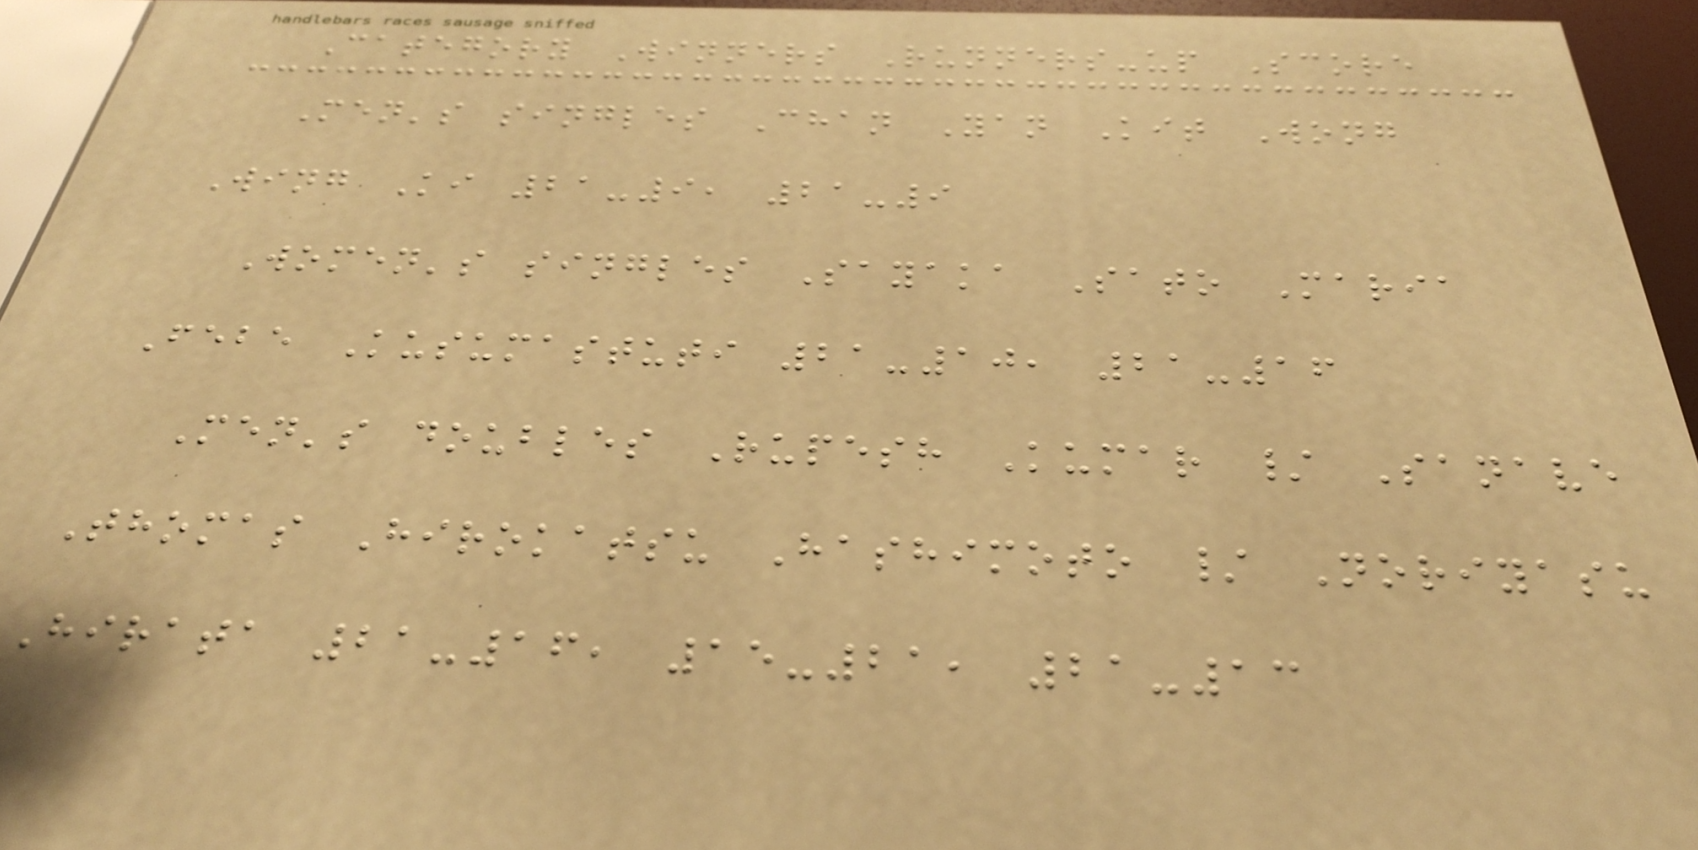Category Winners Runners-up Score
Men's singles Chan Yan Kit Wong
Wing Ki 21-9, 21-9
Women's singles Sayaka Sato Maria
Febe Kusumastuti 21-10, 21-16
Men's doubles Rupesh Kumar / Sanave
Thomas Hirokatsu Hashimoto / Noriyasu
Hirata 21-16, 15-21, 21-13
